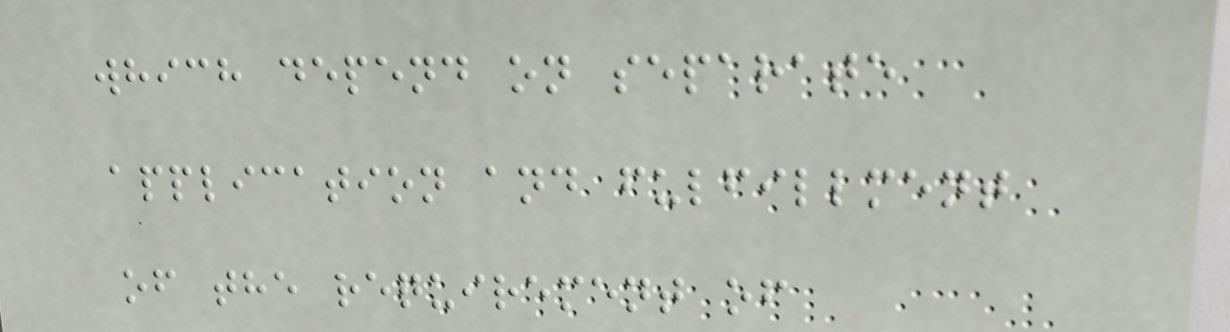which depend on separate
application and fulfillment
of the requirement of
